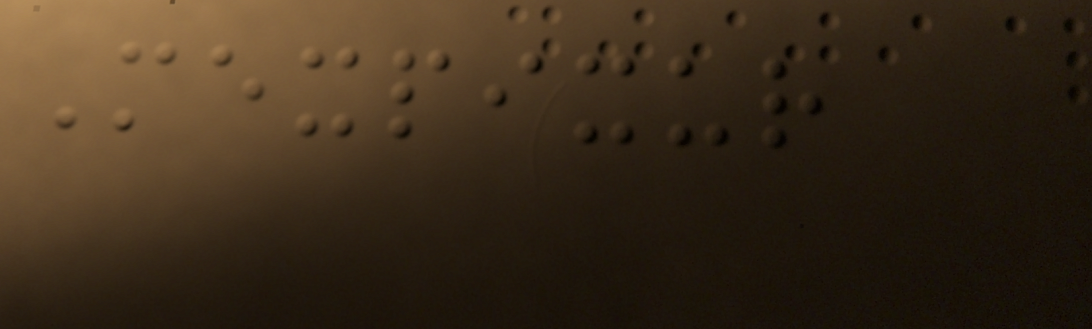Mexpixur
